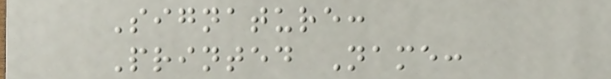Signature:
Printed Name:
